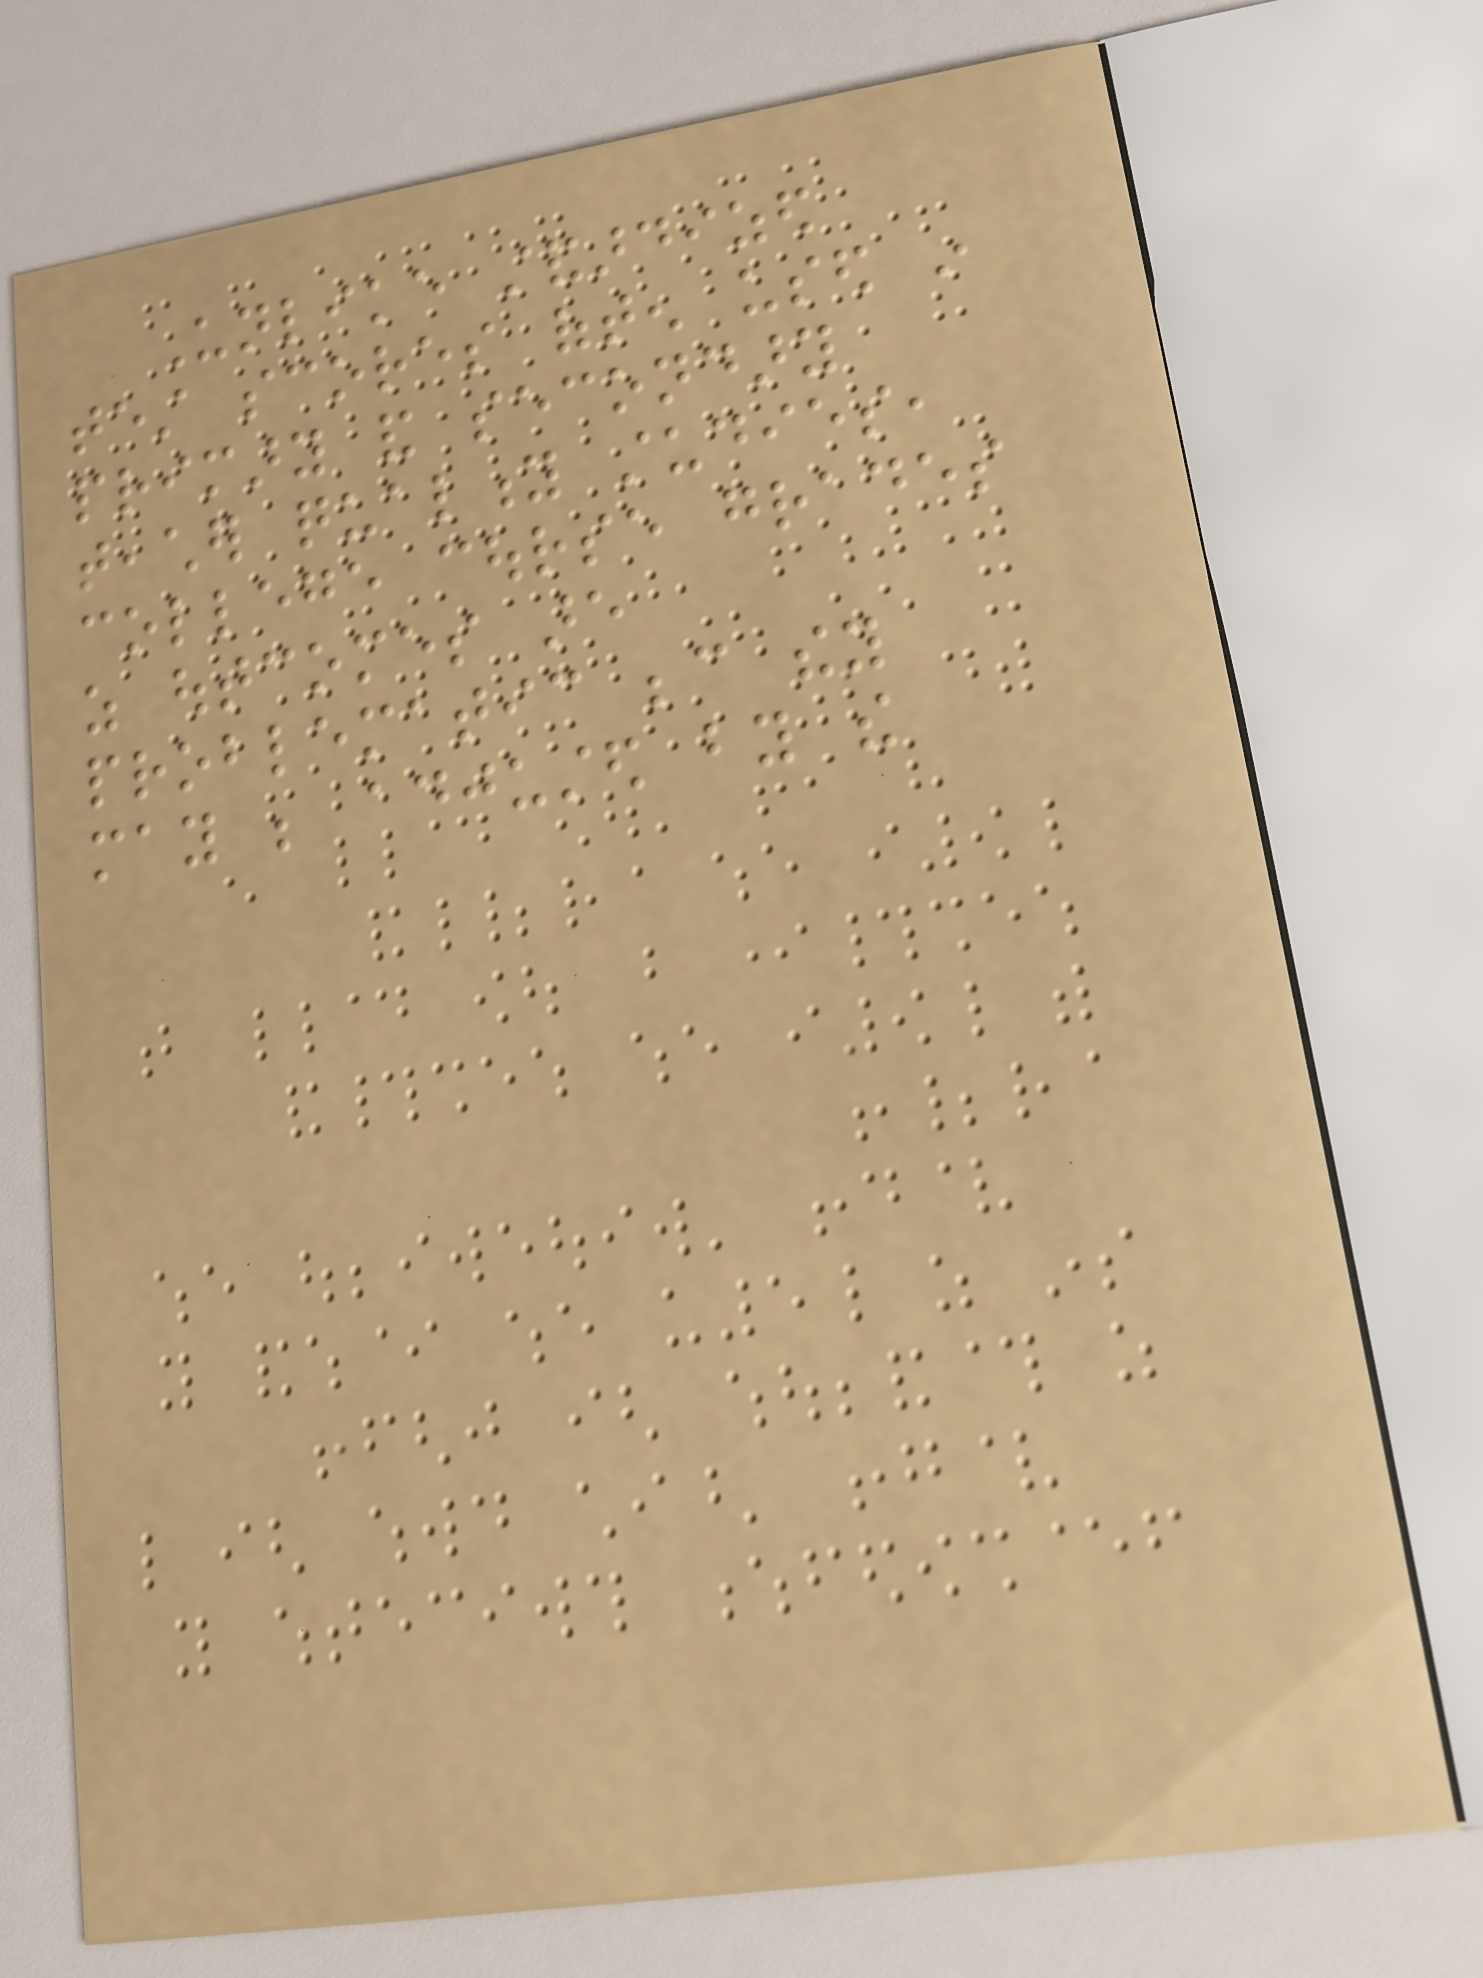Unlike standardized
test scores often used in
primary and secondary
teacher quality studies,
college course grades
as outcomes are
problematic because they
may be adjusted by the
